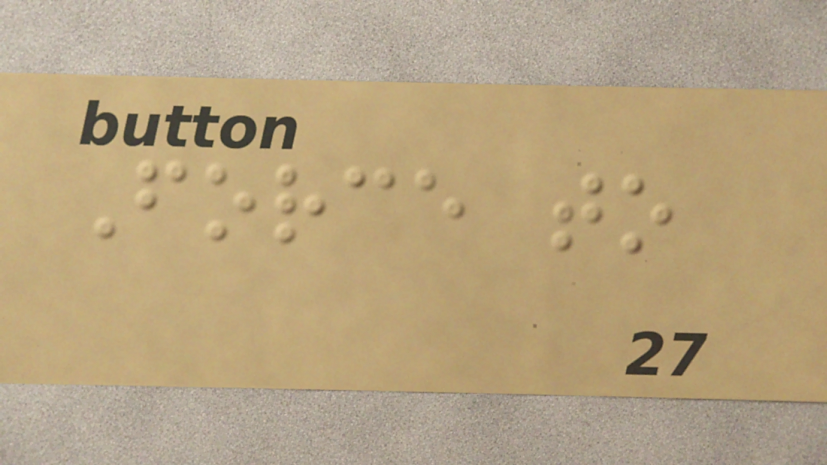Force to
